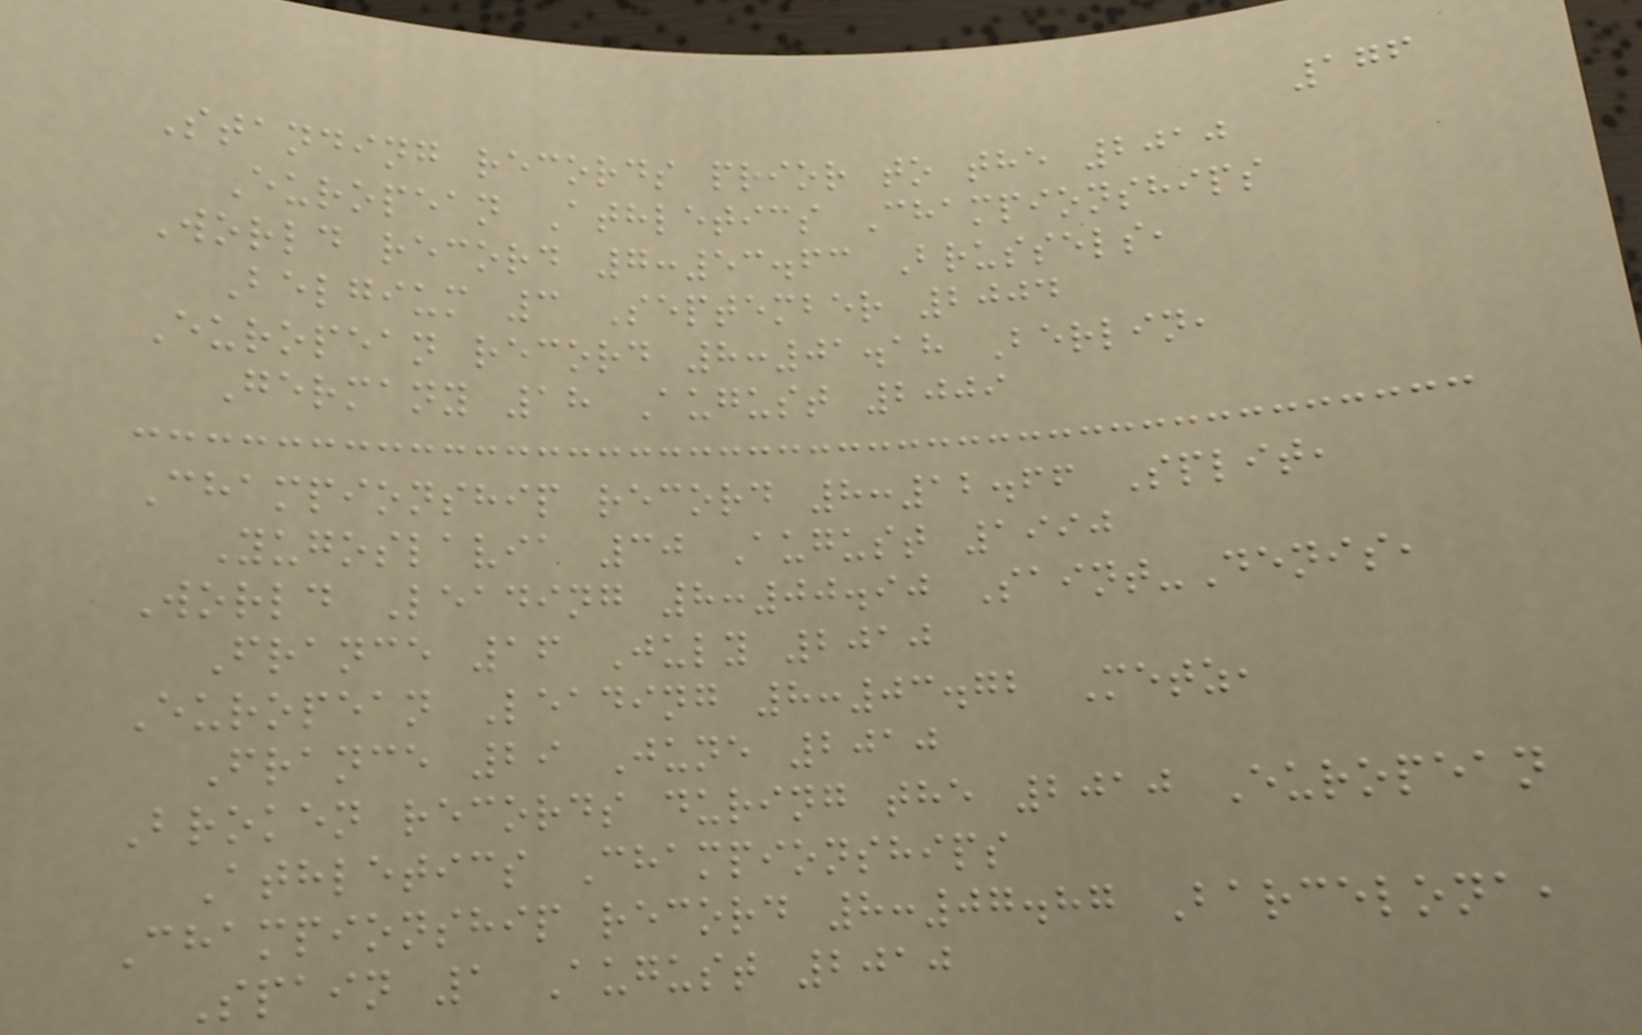176
Standing records prior to the 2010
European Athletics Championships
World record 7:53.63 Brussels,
Belgium 3 September 2004
European record 8:01.18 Berlin,
Germany 18 August 2009
Championship record 8:12.66 Split,
Yugoslavia 30 August 1990
World Leading 8:00.90 Saint-Denis,
France 16 July 2010
European Leading 8:03.72 Metz,
France 29 June 2010
Broken records during the 2010 European
Athletics Championships
Championship record 8:07.87 Barcelona,
Spain 1 August 2010
